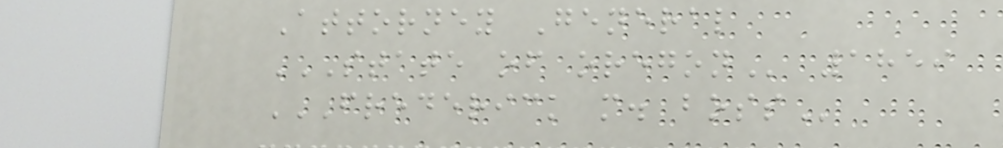Attorney General
STATE OF OREGON 1859
FREDERICK M. BOSS
